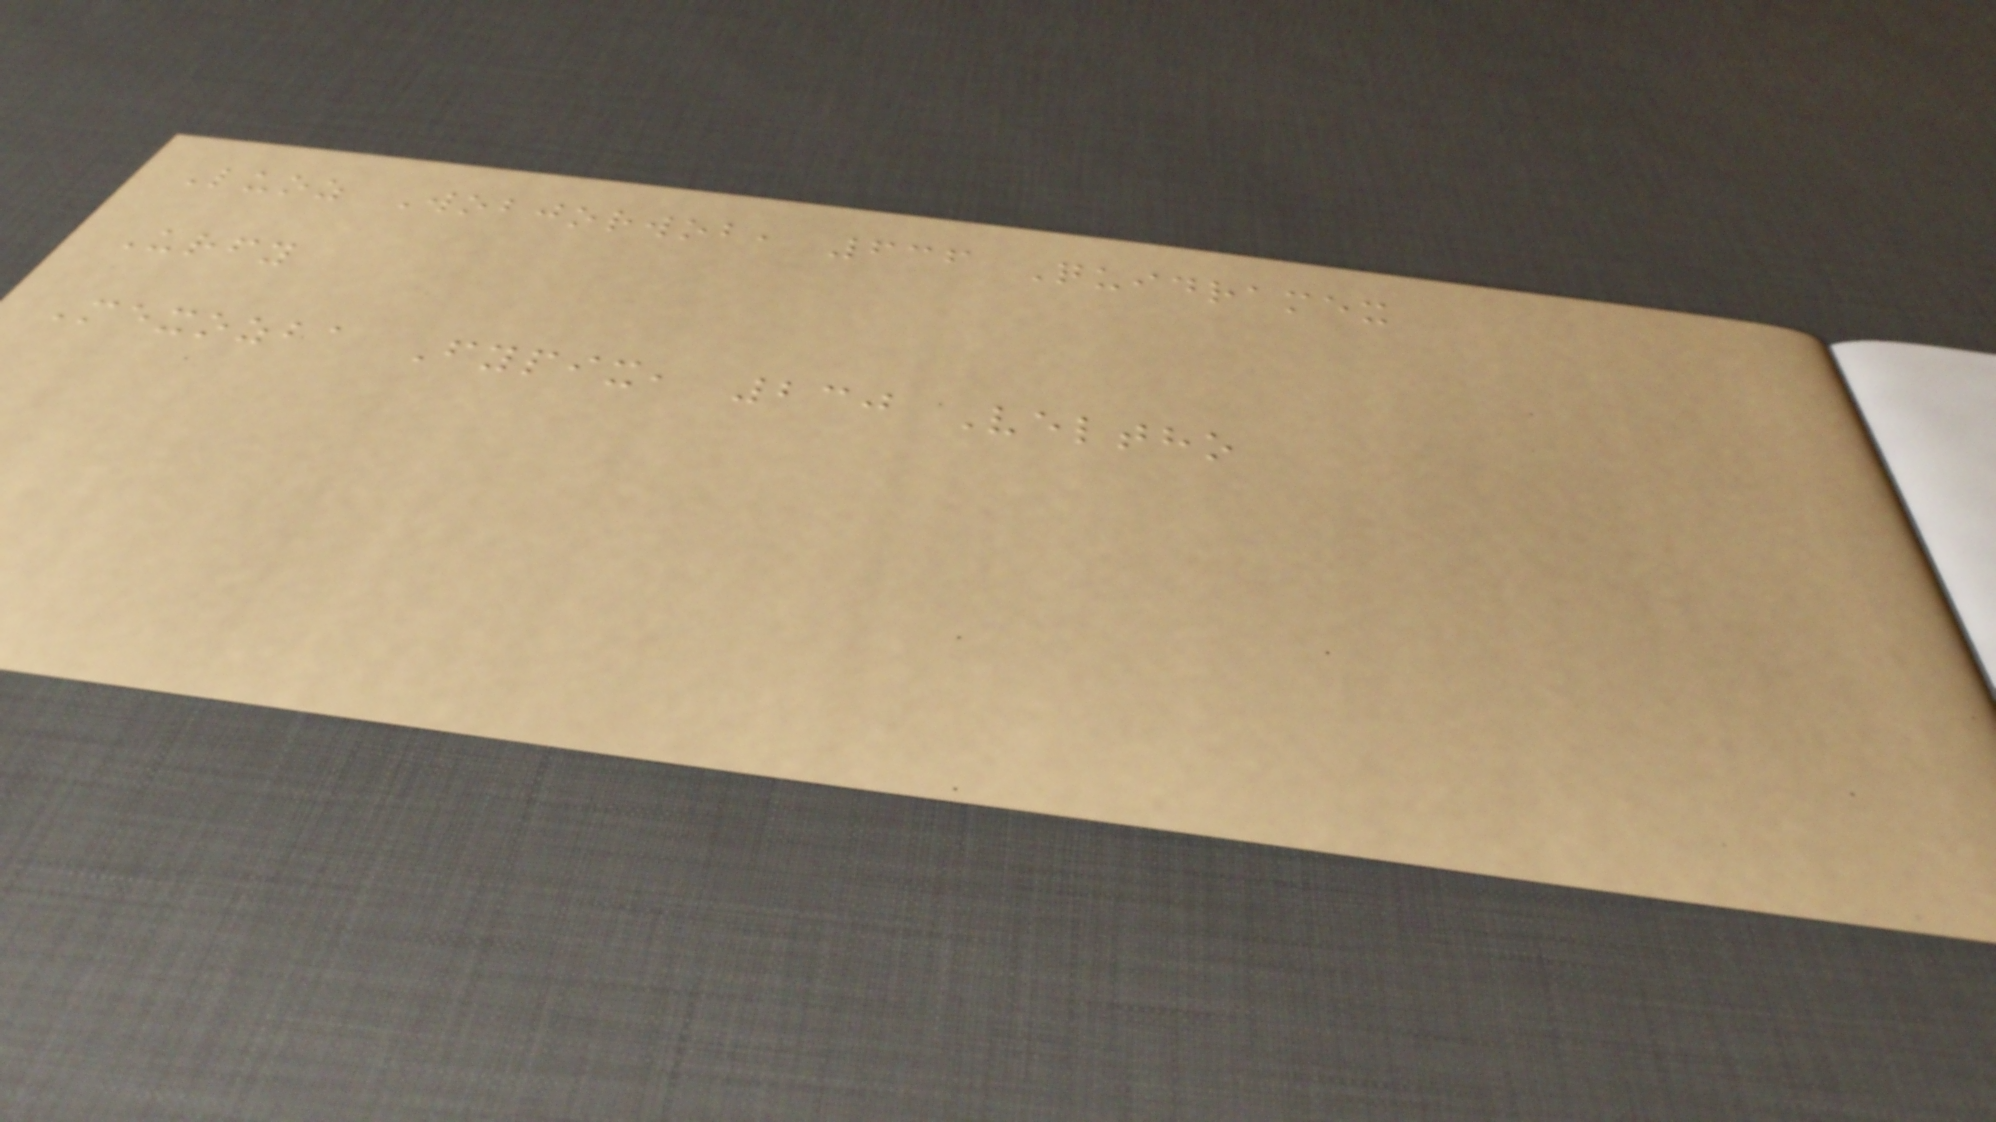Luoz Wobjorwob, 636 Quidramex
Urfy
Mexozba Fypix, 230 Veltho
